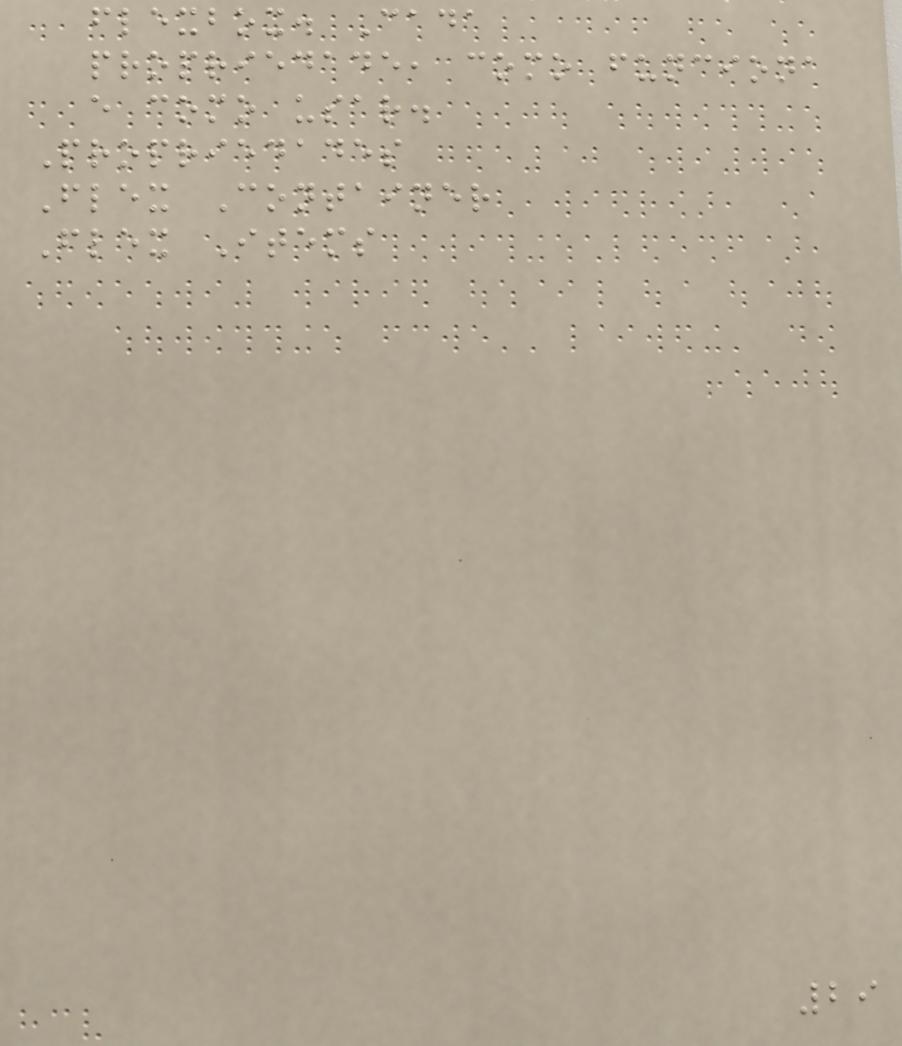flexbox. Cada
propriedade, como funciona
e como usar.
Propriedades
Flex Container
Flex Items
29
